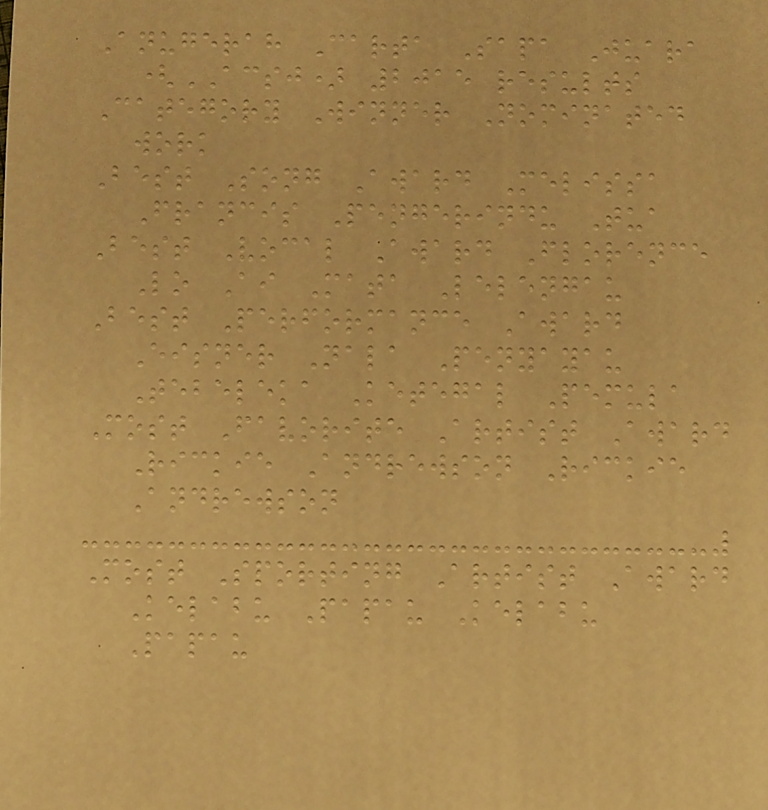Anugerah Carta Sapa Juara
(ACSJ) 2015 results
Category Winner Nominated
work
Best Song Award Melissa
Francis Pengerindu Tua
Best Vocal Award Florence
Lo Ai Mata Lelengau
Best Performance Award
Eisner Nala Penyayau
Tebeleka Ketegal Pemula
Most Favorite Artist Award
Rickie Andrewson Rickie
Andrewson
Most Sporting Artist Award
Kelabu Papau Kelabu
Papau
